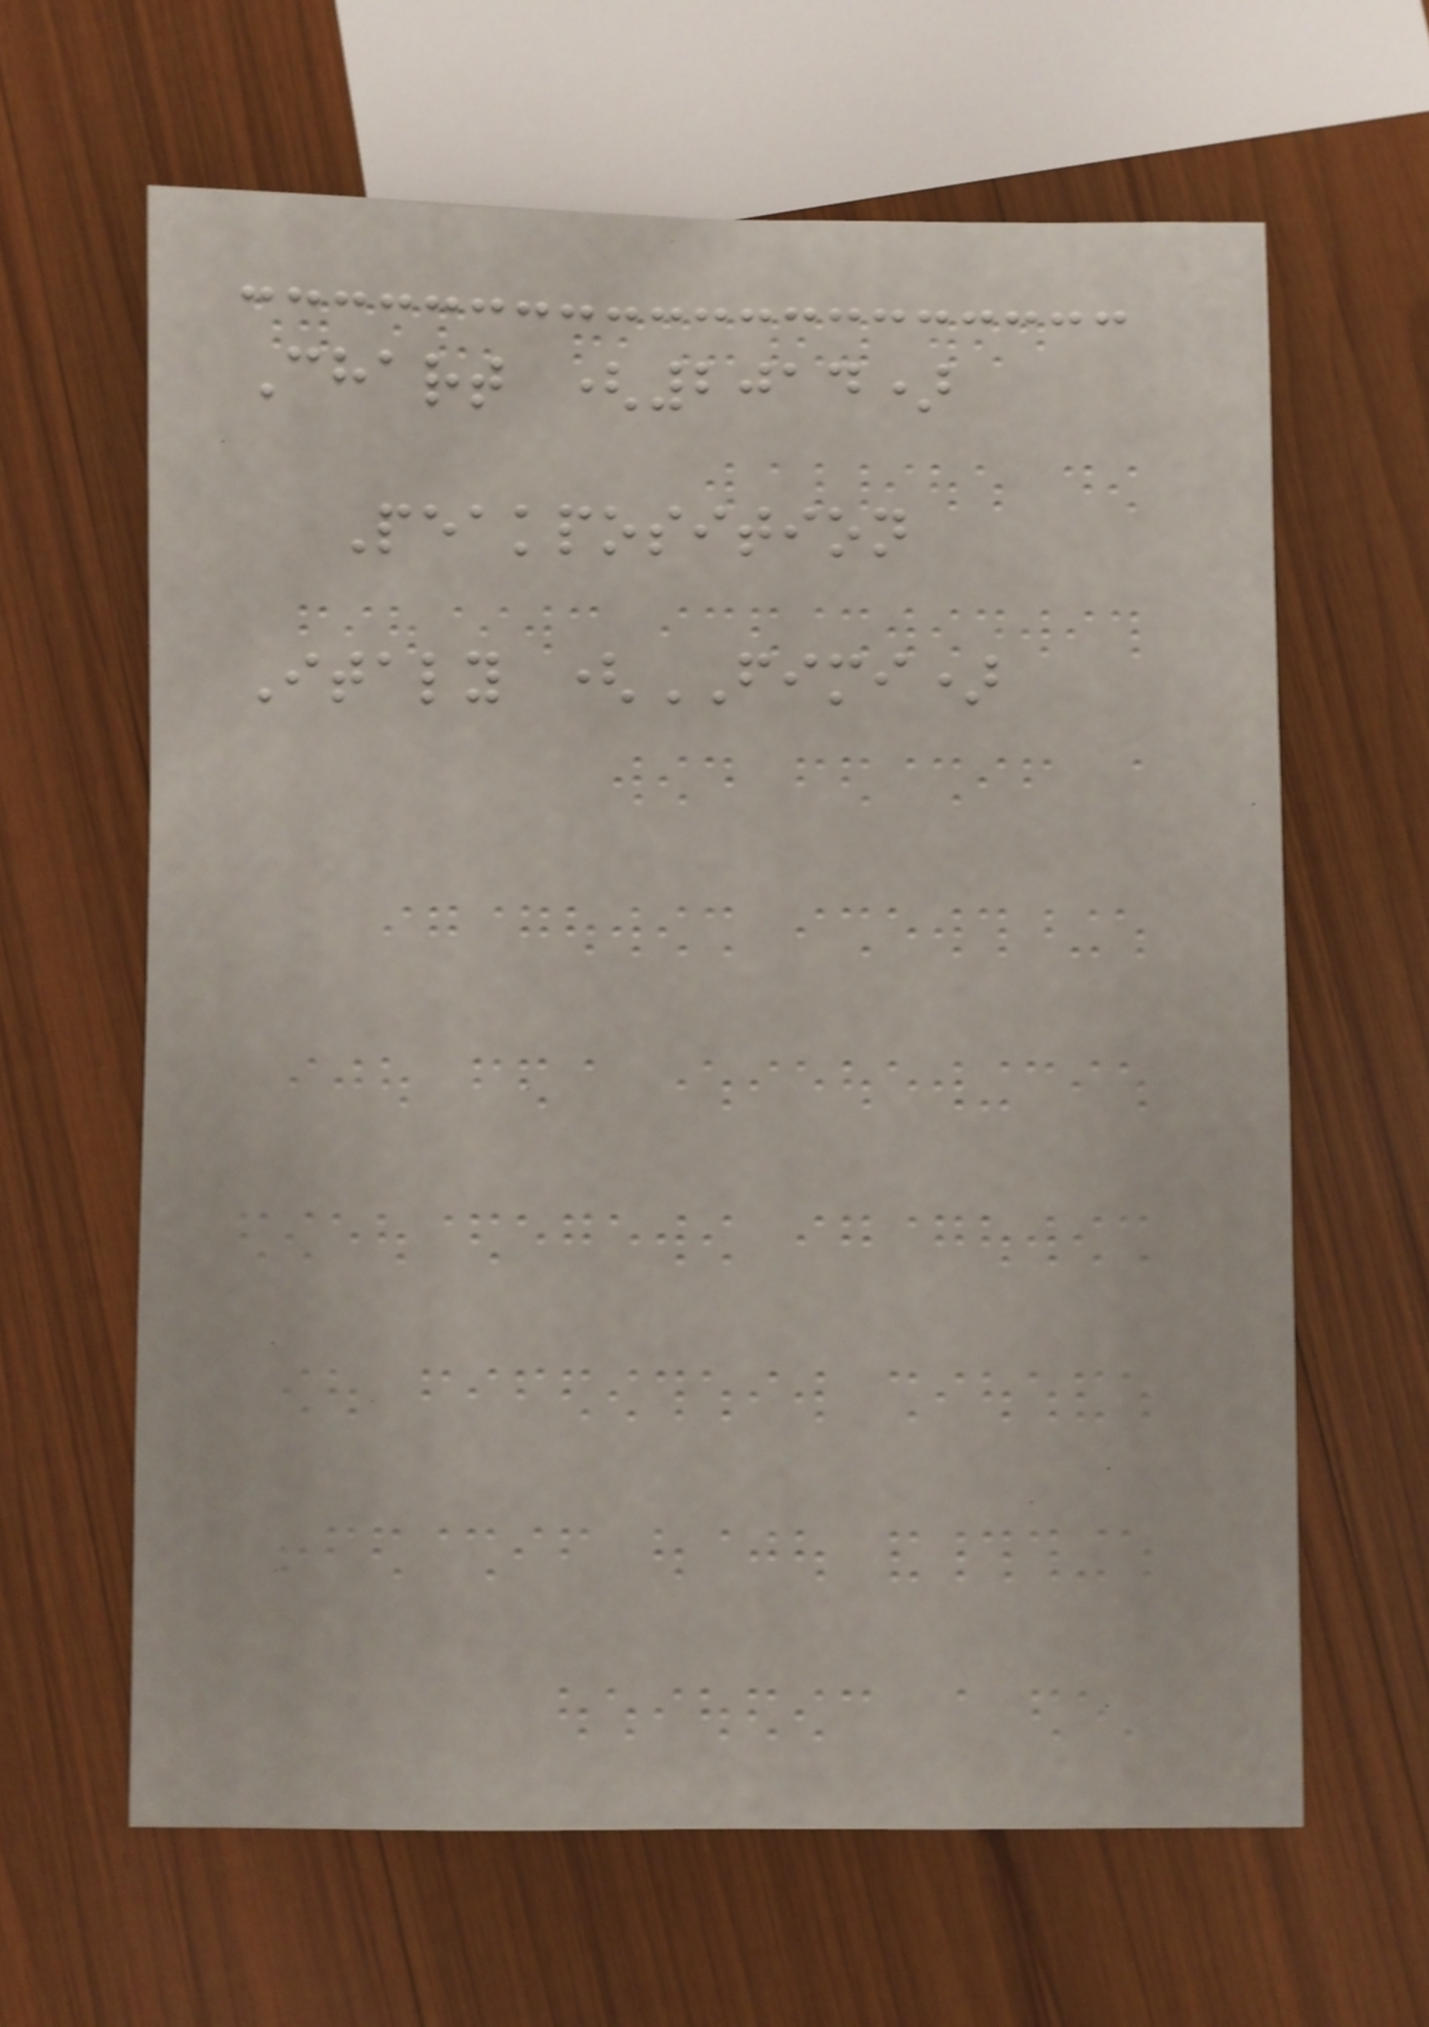Chart (2014)
Peakposition
Italy (FIMI)
